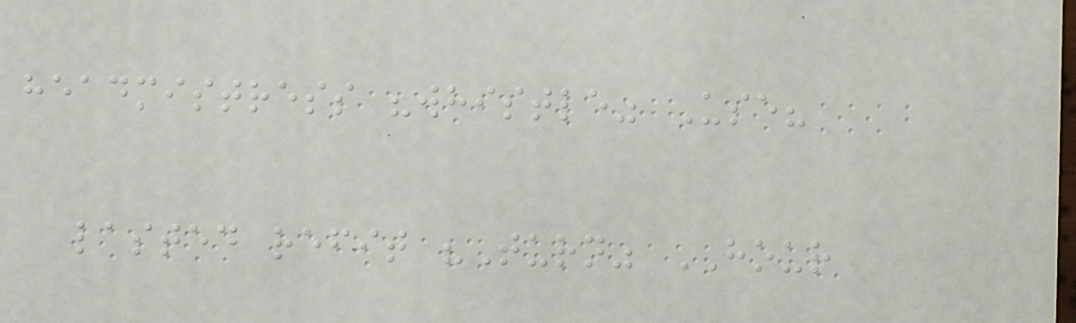headmistress "whistle" Use?
lasted refit "Turn" HOUR
